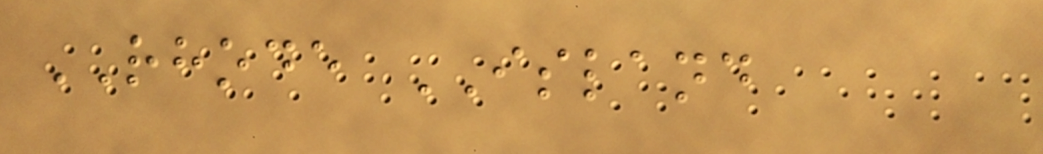RHODE ISLAND
